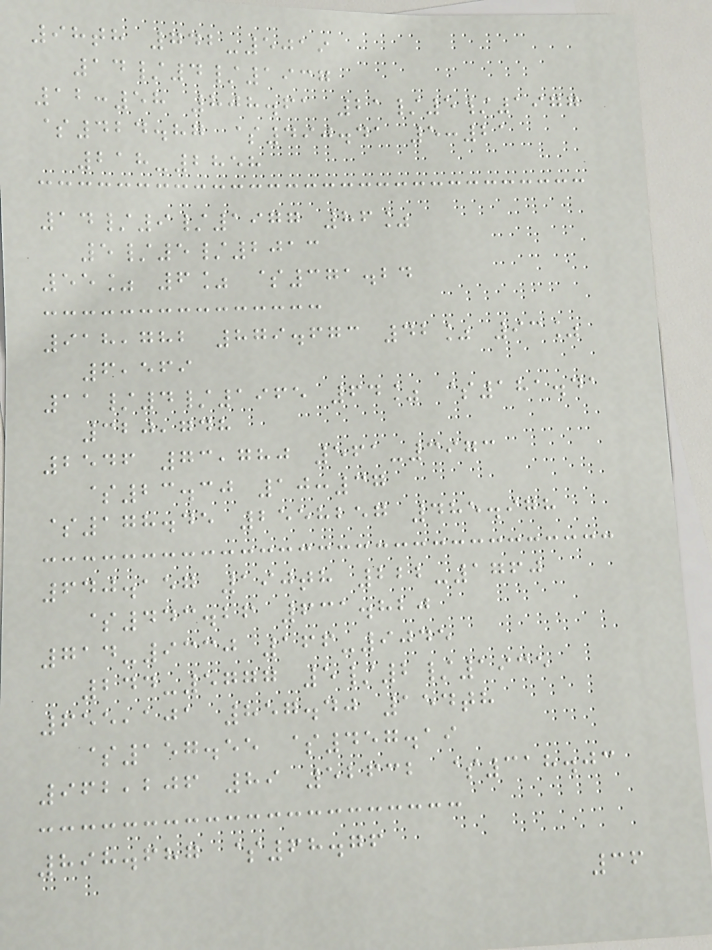98th 742-5019
14/4/1937
12:58 808.61 21/5/1977
$424.87 $490.41 5:21
218-2858
14/9/1977 86%
5/5/2013
55% 6% $371.24
918,782 879.673 42% 93%
6,569
11/4/1965 64% $181.41
320,748
2546 73,780 561-3973
$23.30 10:37
$178.45 2558257 485.978
640.157 190th 222-1760
$443.26 631.820
714-9330 166-9045
244-5777 5/2/1935
655,101 857.40 154th
$157.55 $457.19
962,206 89 52632 $318.03
898.687 $68.76
36
